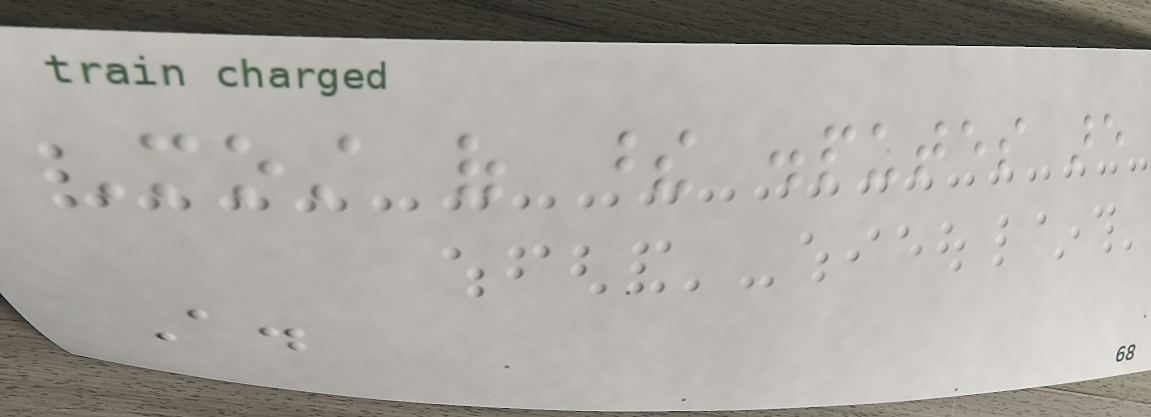Most of these disputes are
A.
